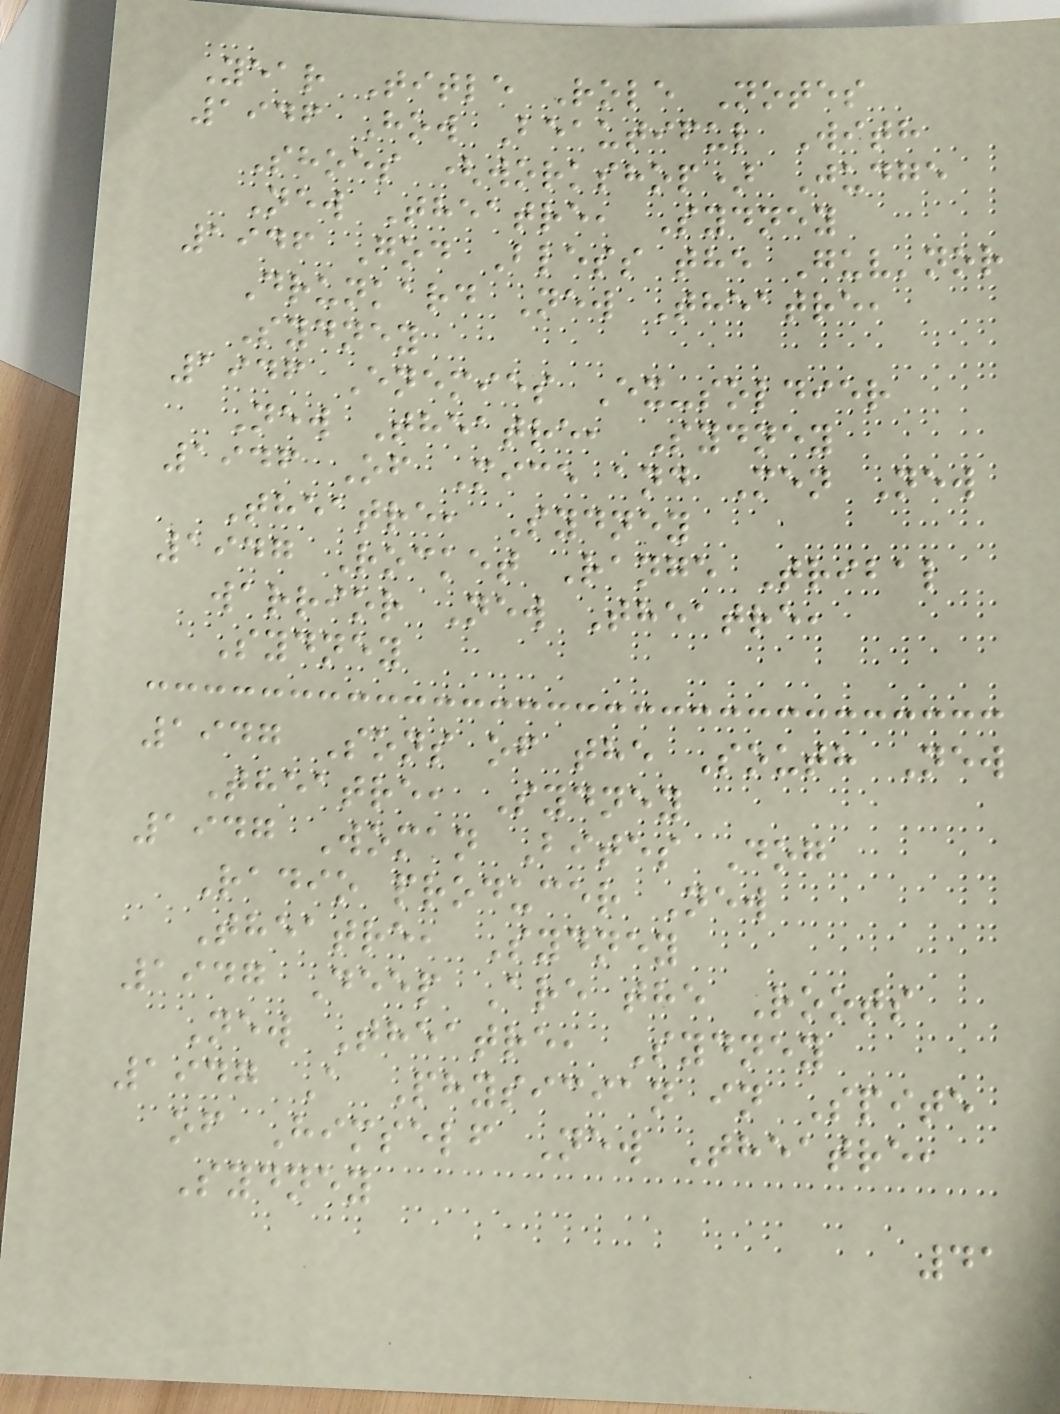Year Title Role Notes
1946 How Beautiful With
Shoes (workshop) Judge
New Theatre, Sydney
1946 God Bless the Guv'nor
Drunkard New Theatre,
Sydney
1946 Enemies Ex-soldier
New Theatre, Sydney
1946 Of Mice and Men New
Theatre, Sydney
1947 Rocket Range Tribal
warrior New Theatre,
Sydney
1947 Sons of the South New
Theatre, Sydney
1947 Woman Bites Dog
Radio producer New
Theatre, Sydney
1947 Deep Are the Roots
New Theatre, Sydney
1947 A Physician in Spite
of Himself New Theatre,
Sydney
41
